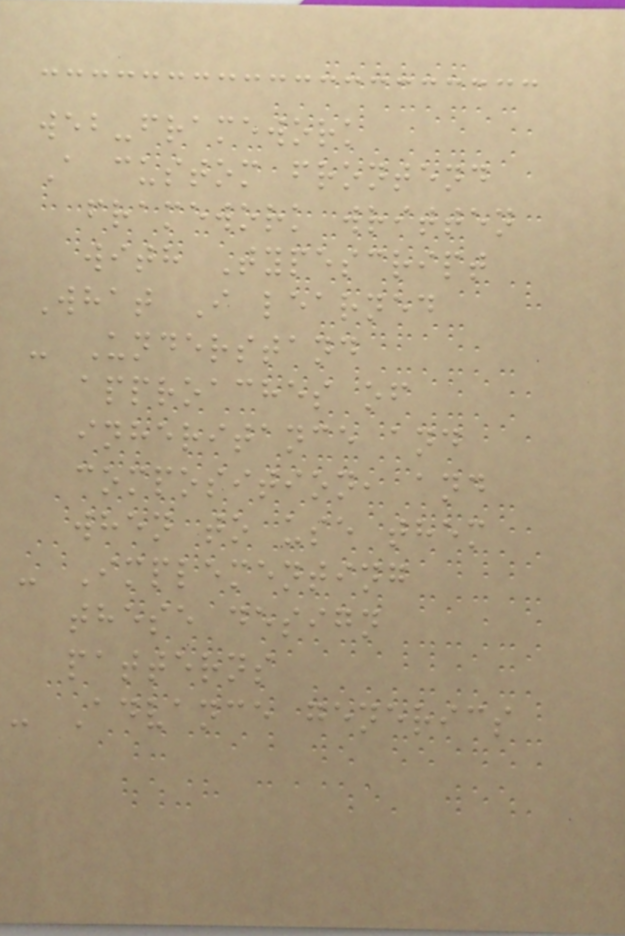web-framework
A custom frontend
framework written
with Typescript
What I learned
- Understand
approaches of
inheritance and
composition, and
when to use them
- Implementing
these design
patterns
- Advance generics
